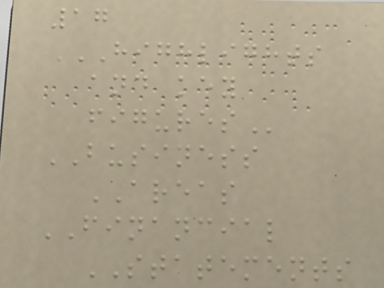17
HIGHLIGHTS
AND KEY
FIGURES
BUSINESS
AREAS
FINANCIAL
STATEMENTS
